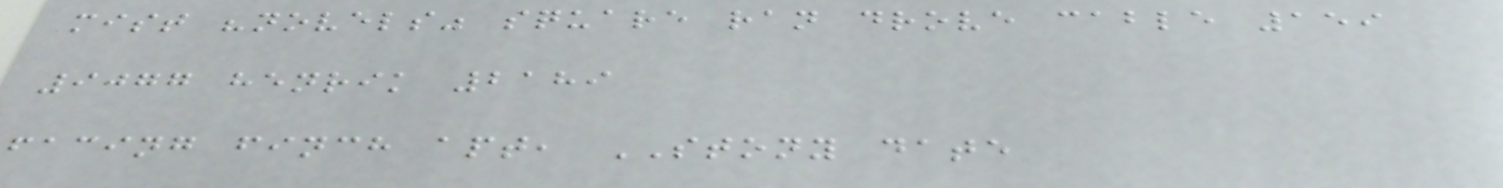mist "novels" square ran drove cable 159
9077 henrik 2189
facing finch apt, STONY date
